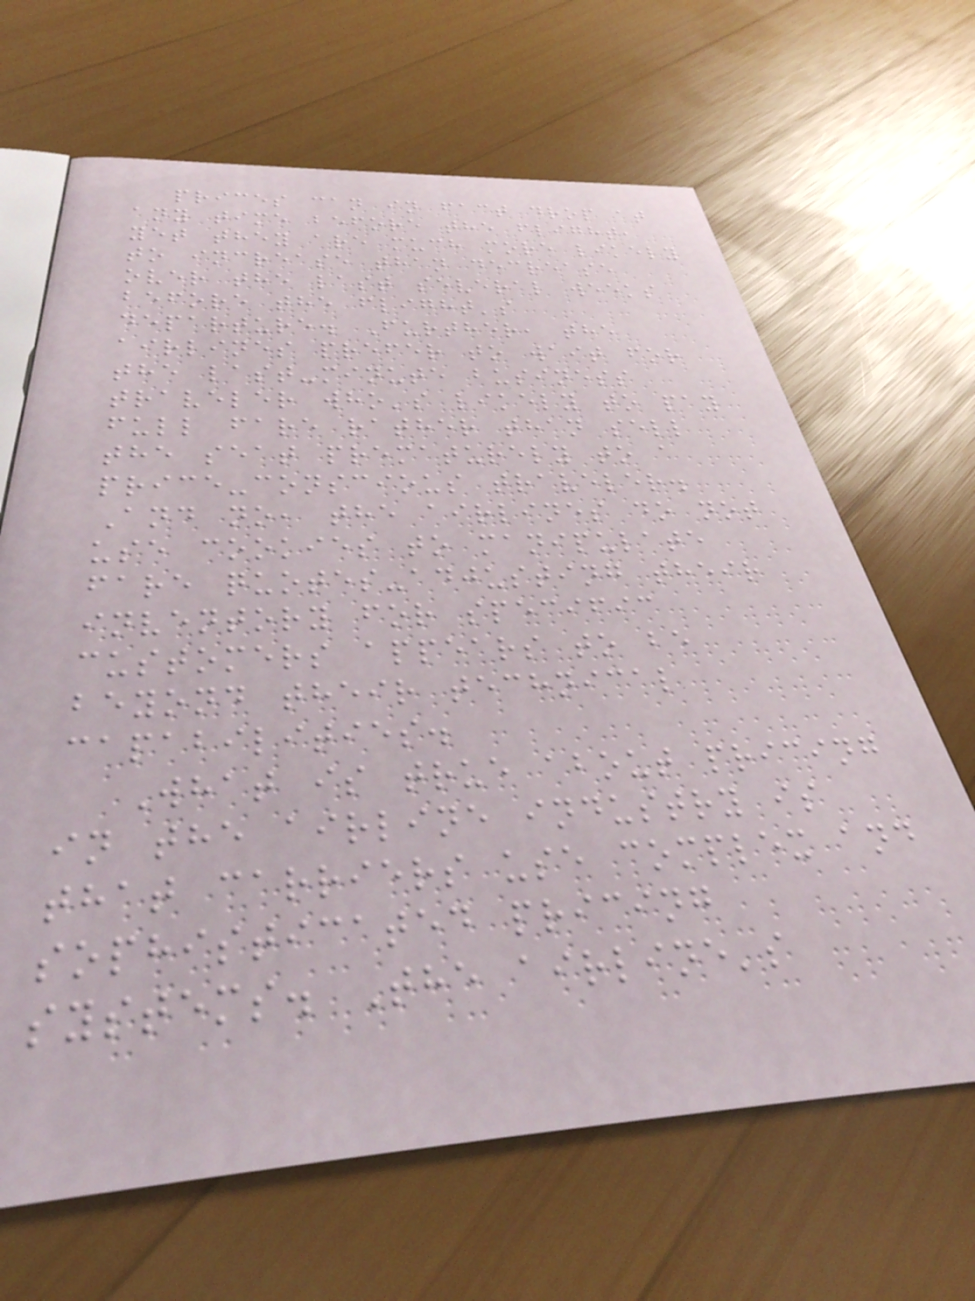prices can in fact drop at
any time before the flight,
yet they are much more likely
to increase than decrease
over the last several weeks
before the flight's
departure. Further, the
airlines prefer to wait for
the last-minute business
traveler who's likely to pay
full fare rather than sell
the seat prematurely to a
price-conscious traveler.
And no, the airlines do not
use cookies to manipulate
fare quotes-adjusting their
inventory for specific
customers appears to be
beyond their technical
capabilities.
What is true about pricing
in the airline industry is
that carriers use complex and
sophisticated pricing
systems. The airline's
